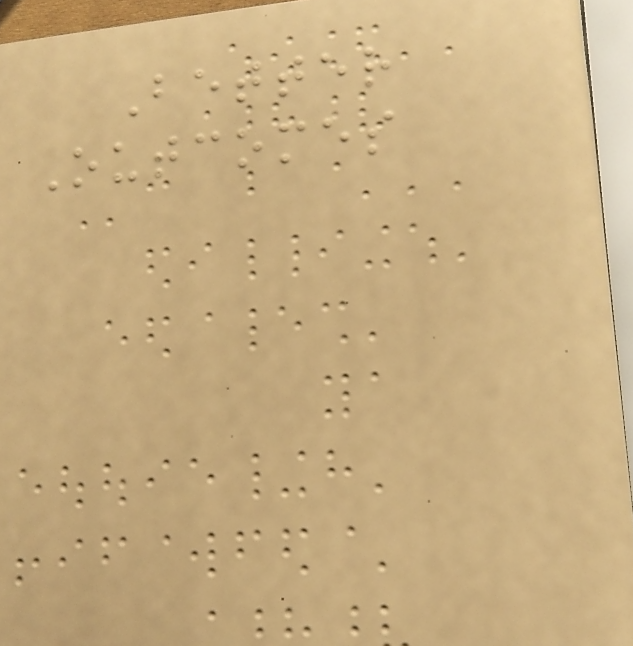Better
Outcomes
